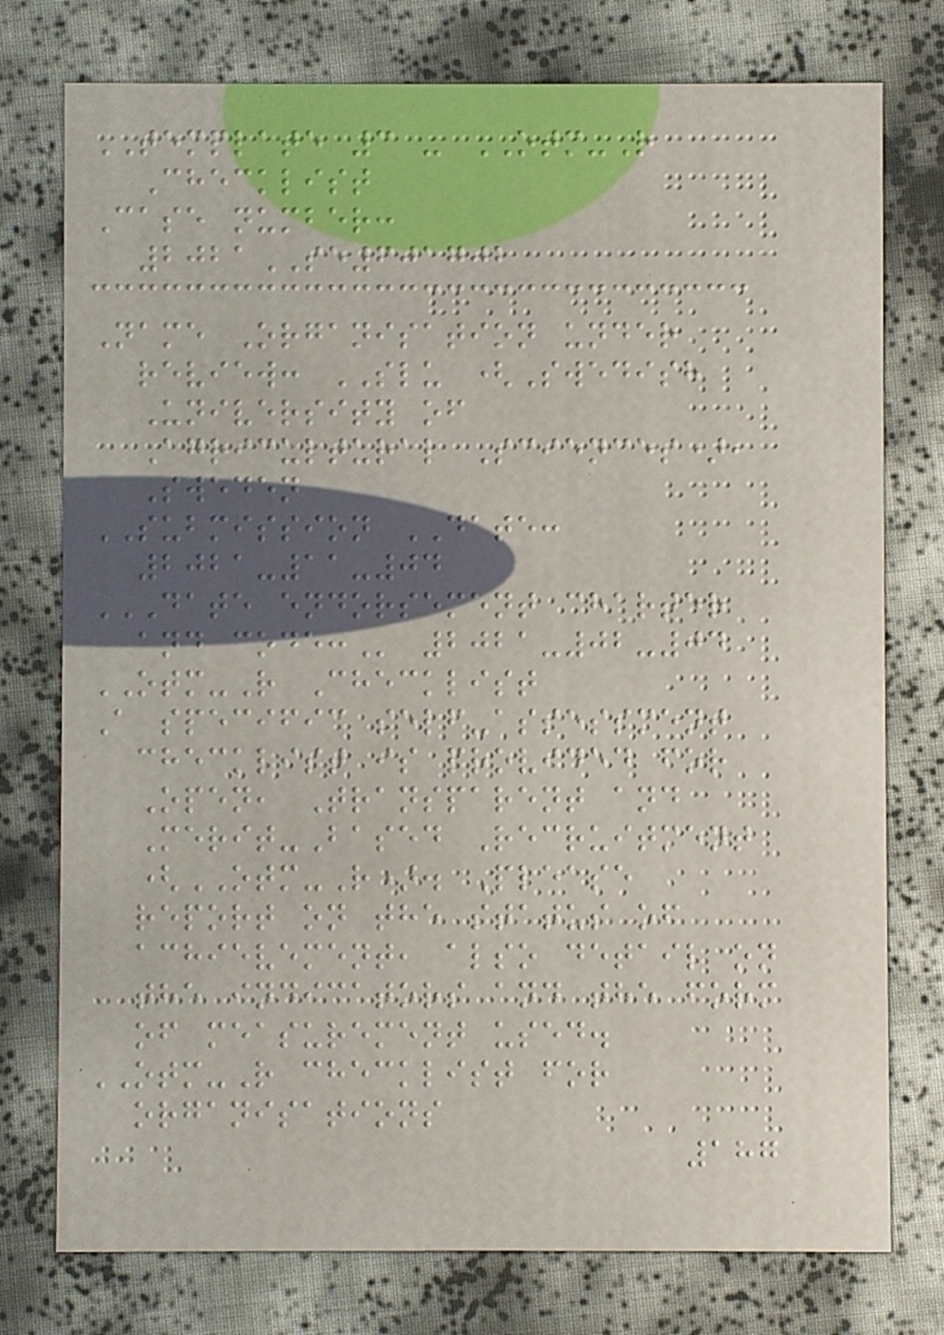TEMPLATE 3 - OTM-R
Checklist
Case number:
2021SE601702
Name Organisation under
review: SLU (Swedish
University of
Agricultural Sciences),
Sweden
SUBMISSION DATE:
2021-11-04
DATE ENDORSEMENT CHARTER
AND CODE: 2021-02-04
OTM-R Checklist
A specific self-assessment
checklist is provided for
Open, Transparent and
Merit-Based Recruitment
(OTM-R). Please
report on the status of
achievement, also detail on
the indicators and the form
of measurement used.
OTM-R checklist for
organisations
187
